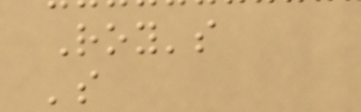Roy's
's
